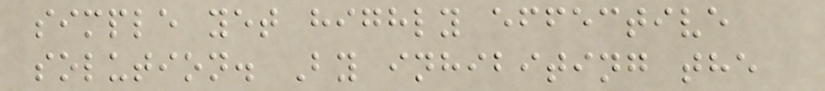simple yet highly effective
solution. By inhibiting the
